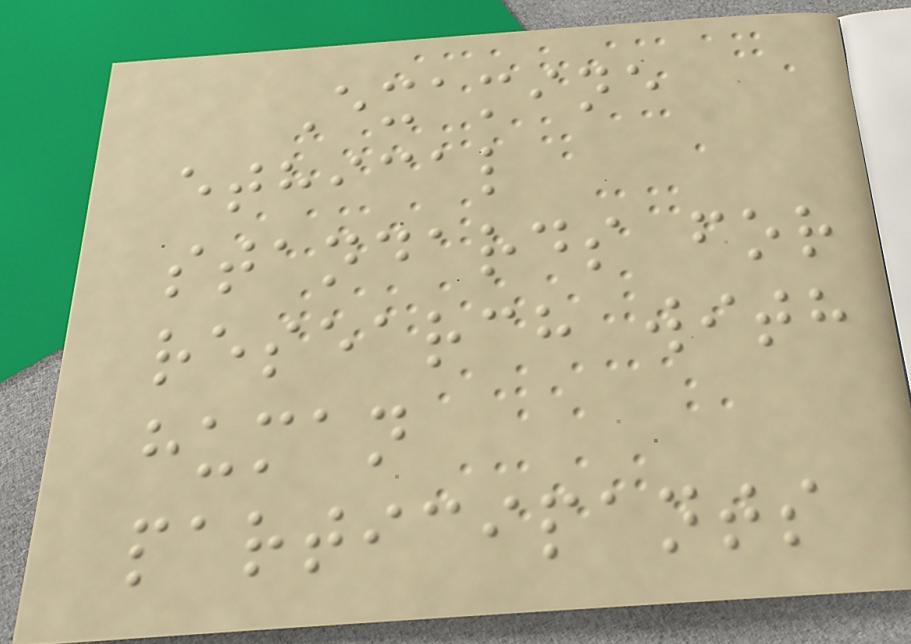Examine
ethical
standards for
research with
human
participants
